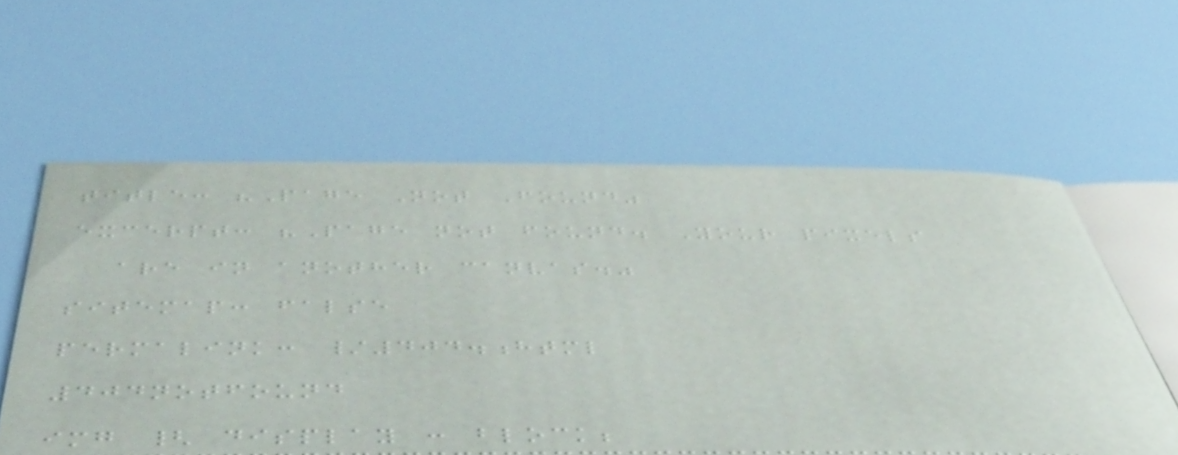title: "Page Not Found"
excerpt: "Page not found. Your pixels
are in another canvas."
sitemap: false
permalink: /404.html
404notfound
img { display : block;
